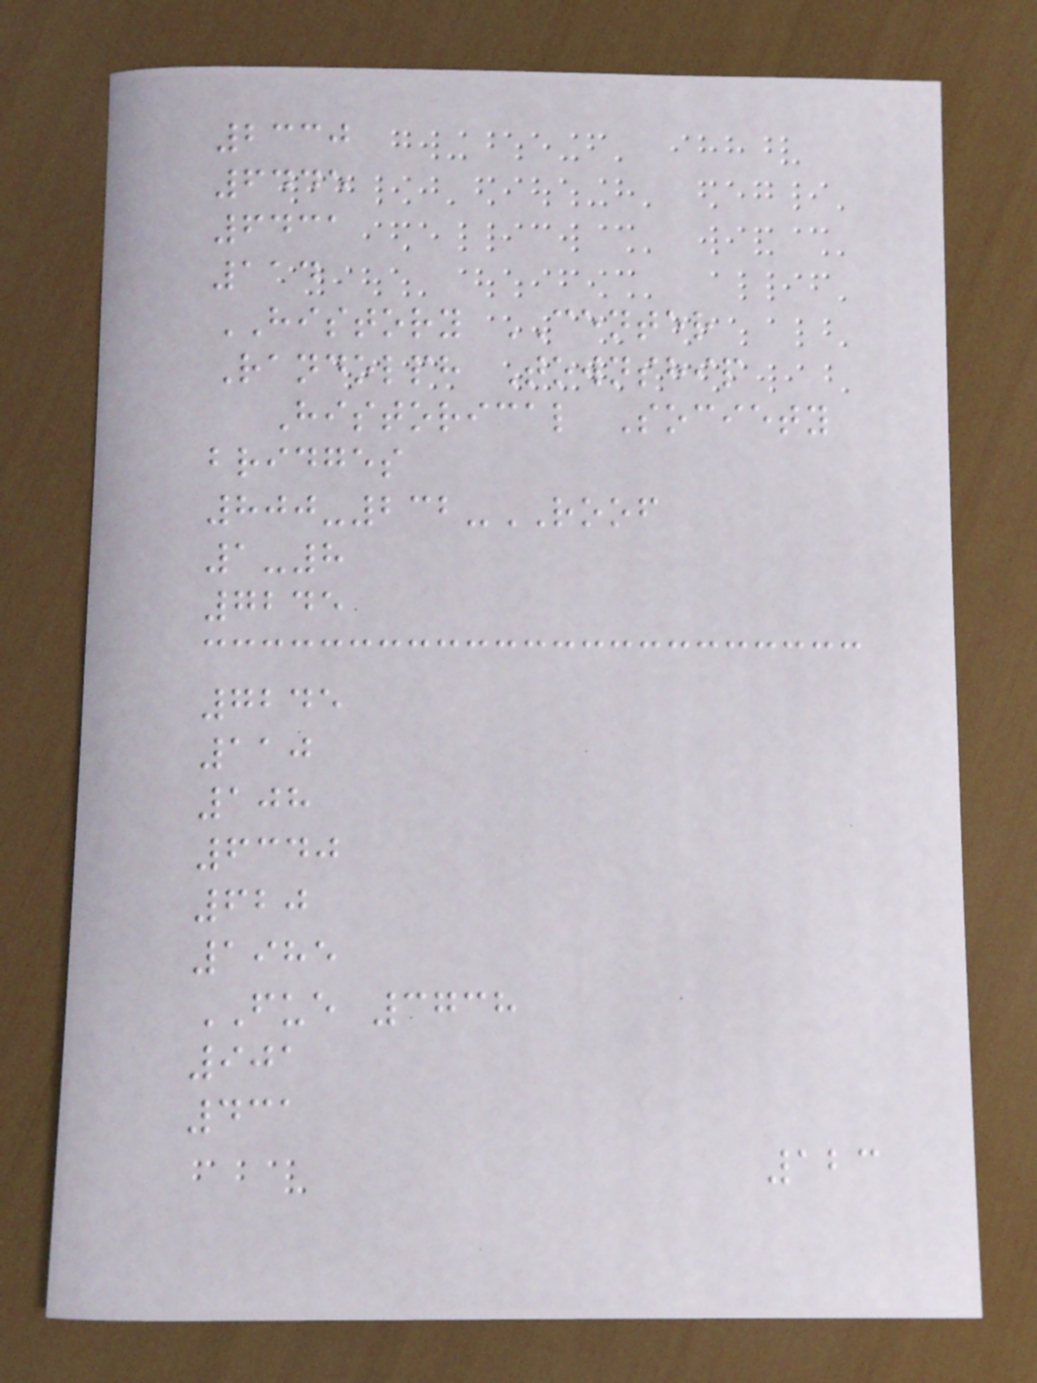2330
6445
6431
114
HISTORY CENTER
Randolph Township
Historical Society
bridges
800-232-ROOF
1-8
7245
7245
110
108
6340
620
1985
FUE 3738
901
431
123
